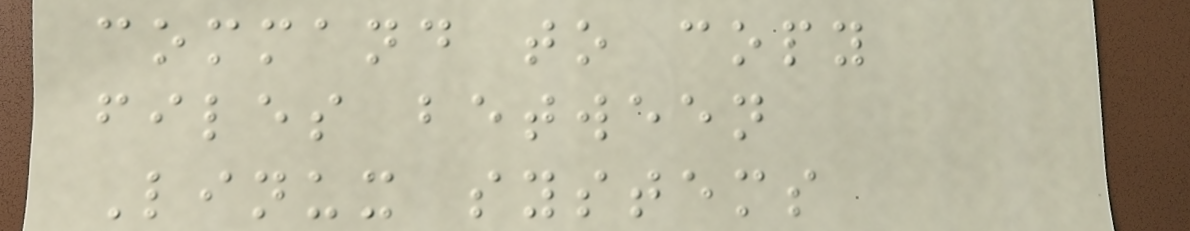command to copy
files between
Linux systems
